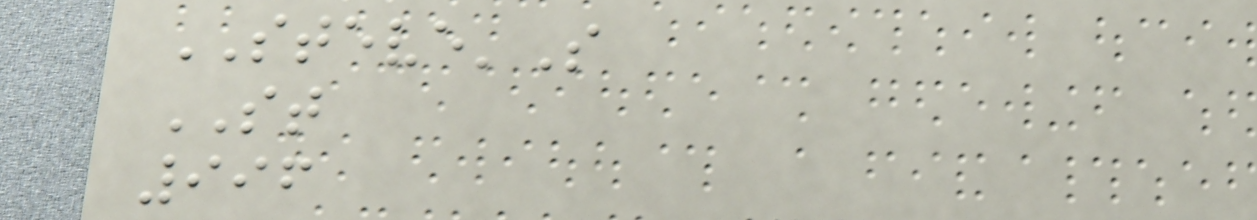STEVE'S
ST
996
